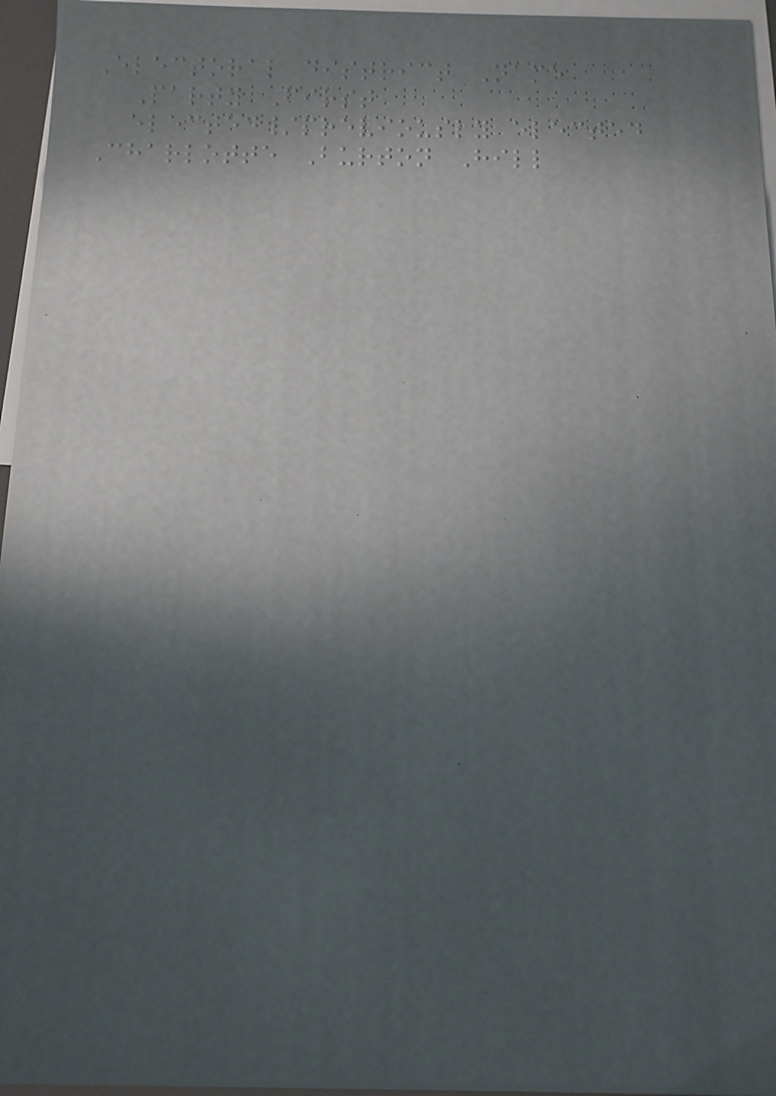Electoral district Name
Party First
elected/previously elected
Charlotte Burton Hill
